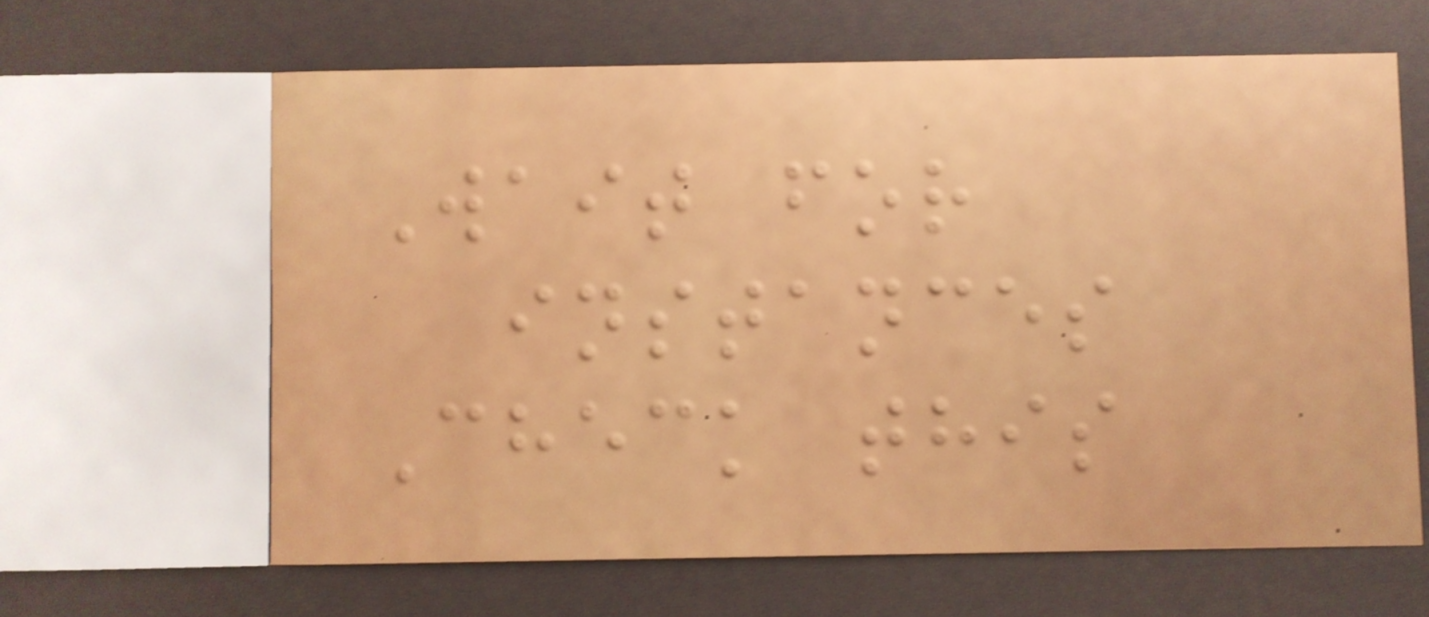Wait for
instances
Check this
